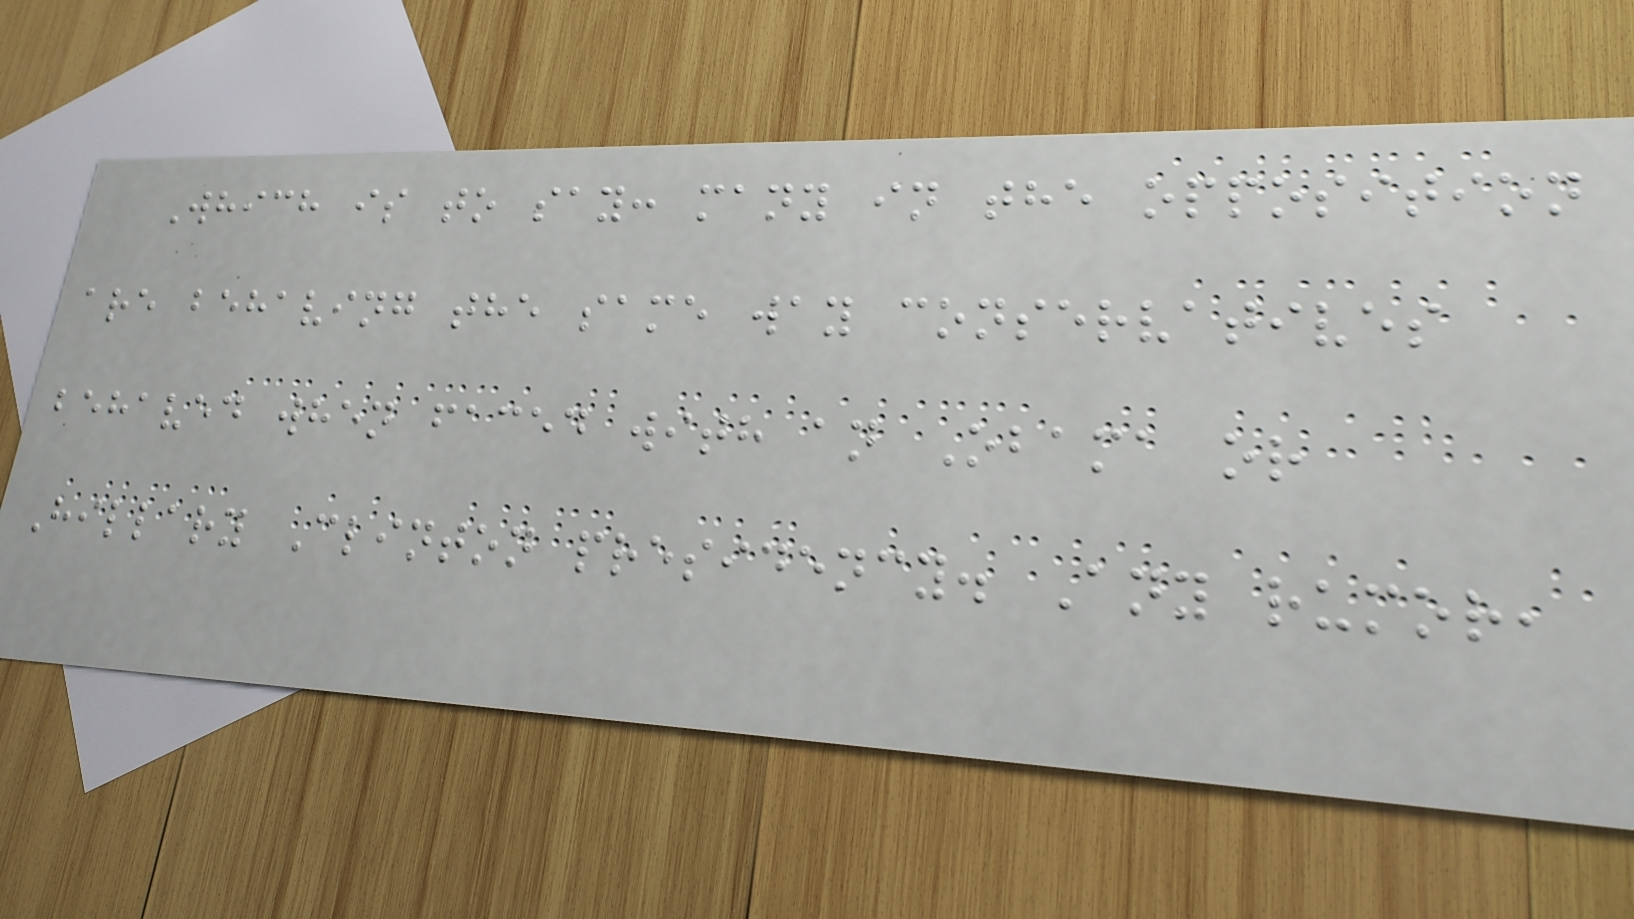Which is to say: many in the opposition
are behaving the same way conservatives
behaved when faced with an Obama or
Hillary Clinton presidency. Any rumor,
